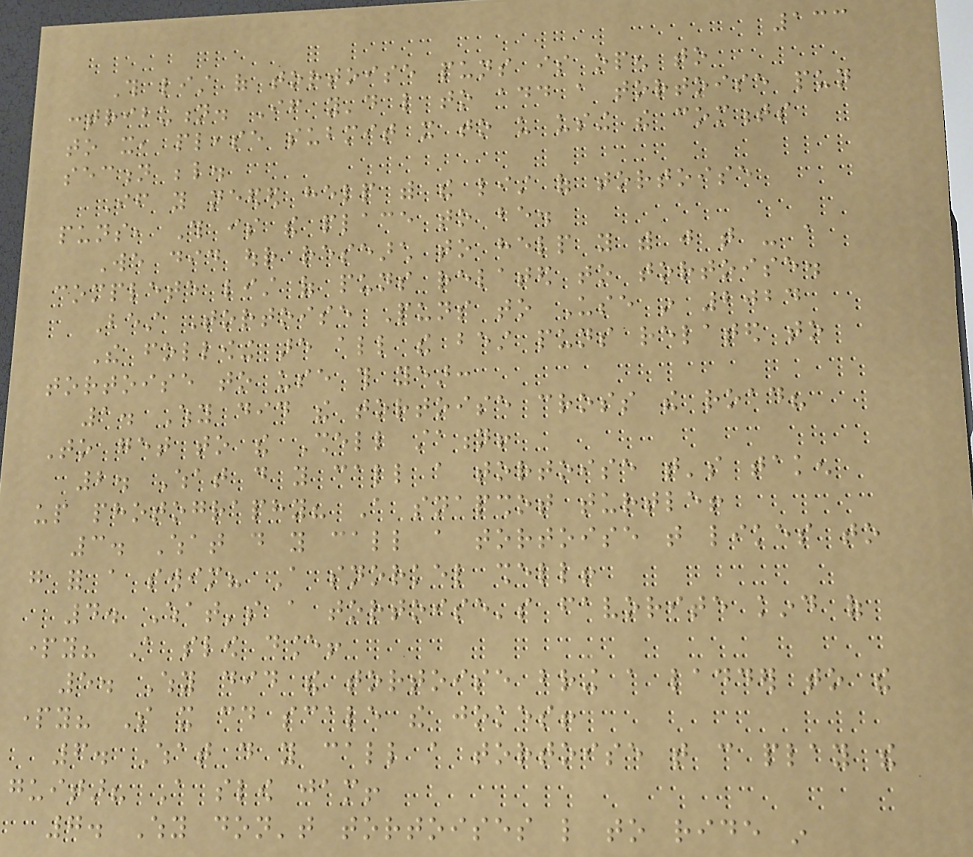133
This list of tortoise puns is open to
contribution. If you'd like to add a tortoise pun
to it, please submit it to us using the comments
section below.
If you needed help with the list of tortoise
puns, This is the place to be.
We did our research to help you with just that - a
complete list of puns related to tortoise.
Best Tortoise Puns to Use in 2024
The following are all the best puns related to
tortoise to use this year:
1. Why did the tortoise cross the road?
To get to the Shell station!
2. What do you call a tortoise that's taken
up photography? A snapshot turtle!
3. What do you call a tortoise that likes to
go for a swim? A snorkel shell!
4. What's a tortoise's favorite kind of
party? A slow dance!
5. Why did the tortoise bring a ladder to the
party? So it could scale the jokes!
6. What do you call a tortoise that can play the
guitar? A slow jam!
7. Why don't tortoises like to ride in
